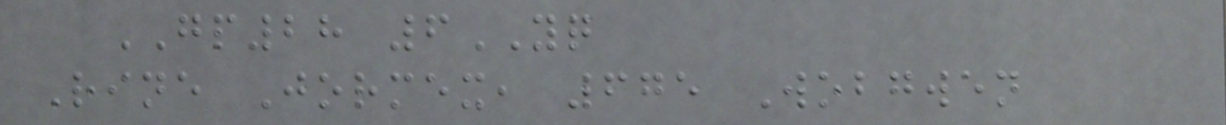GP28 6YQ
Rine Jormex, 675 Wobgwen
